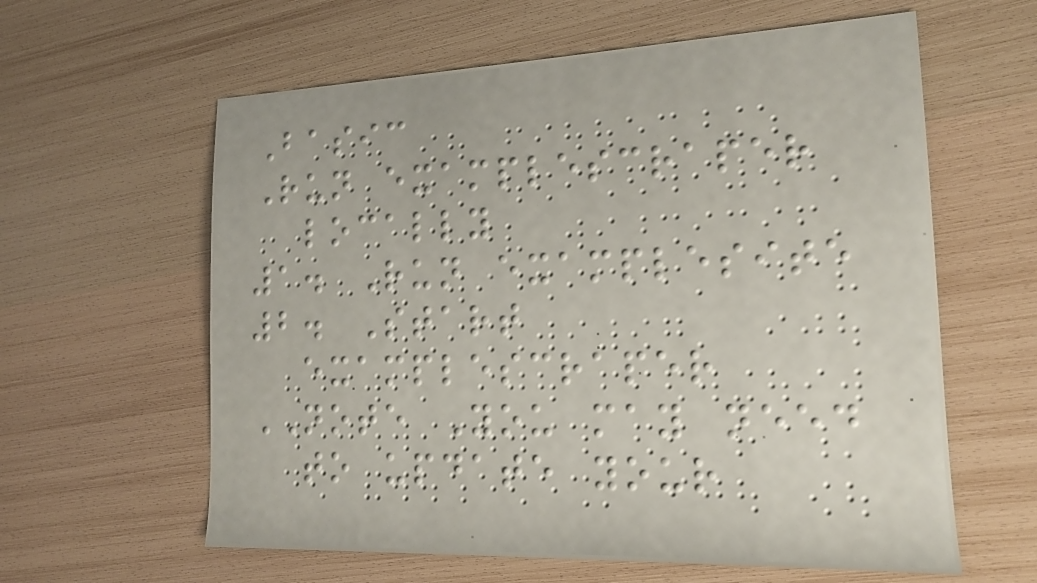Basic
Run examplescraper
locally
1. Run examplesite
2. Start
examplescraper
NOTE You may need
to update your
